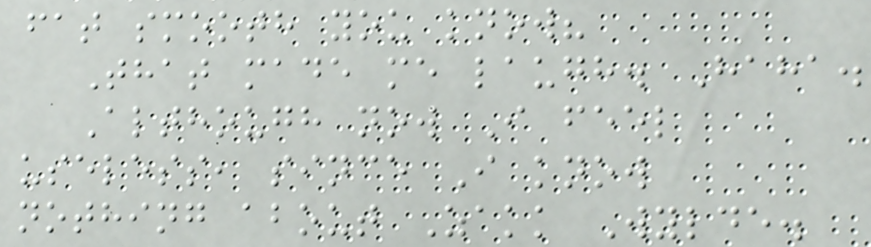fat smooth you know?
That made me laugh. Haha.
Although now I feel
useless, since I know
nothing about Zakk Wylde.
